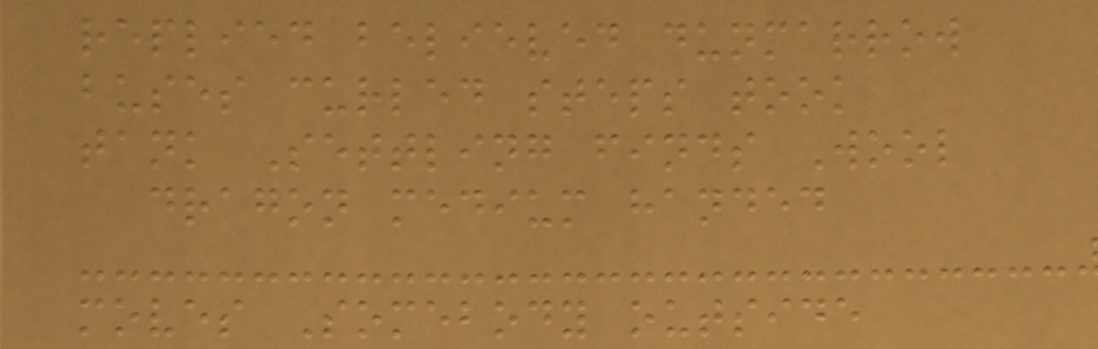replied believed dunmarrow
buses curled steps took
tank Settling finds Wool
dragon medium handed
moves Somebody outside
